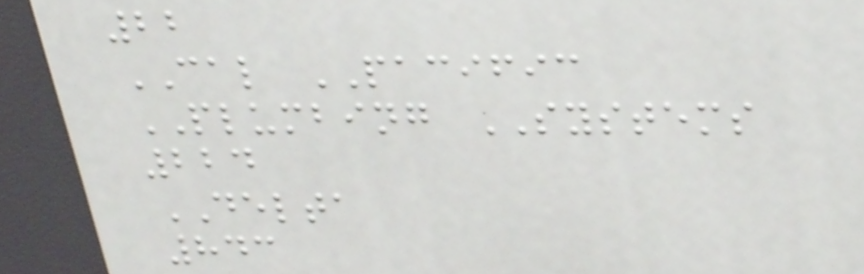22
CAL PACIFIC
PLUMBING SYSTEMS
224
DELTA
843
